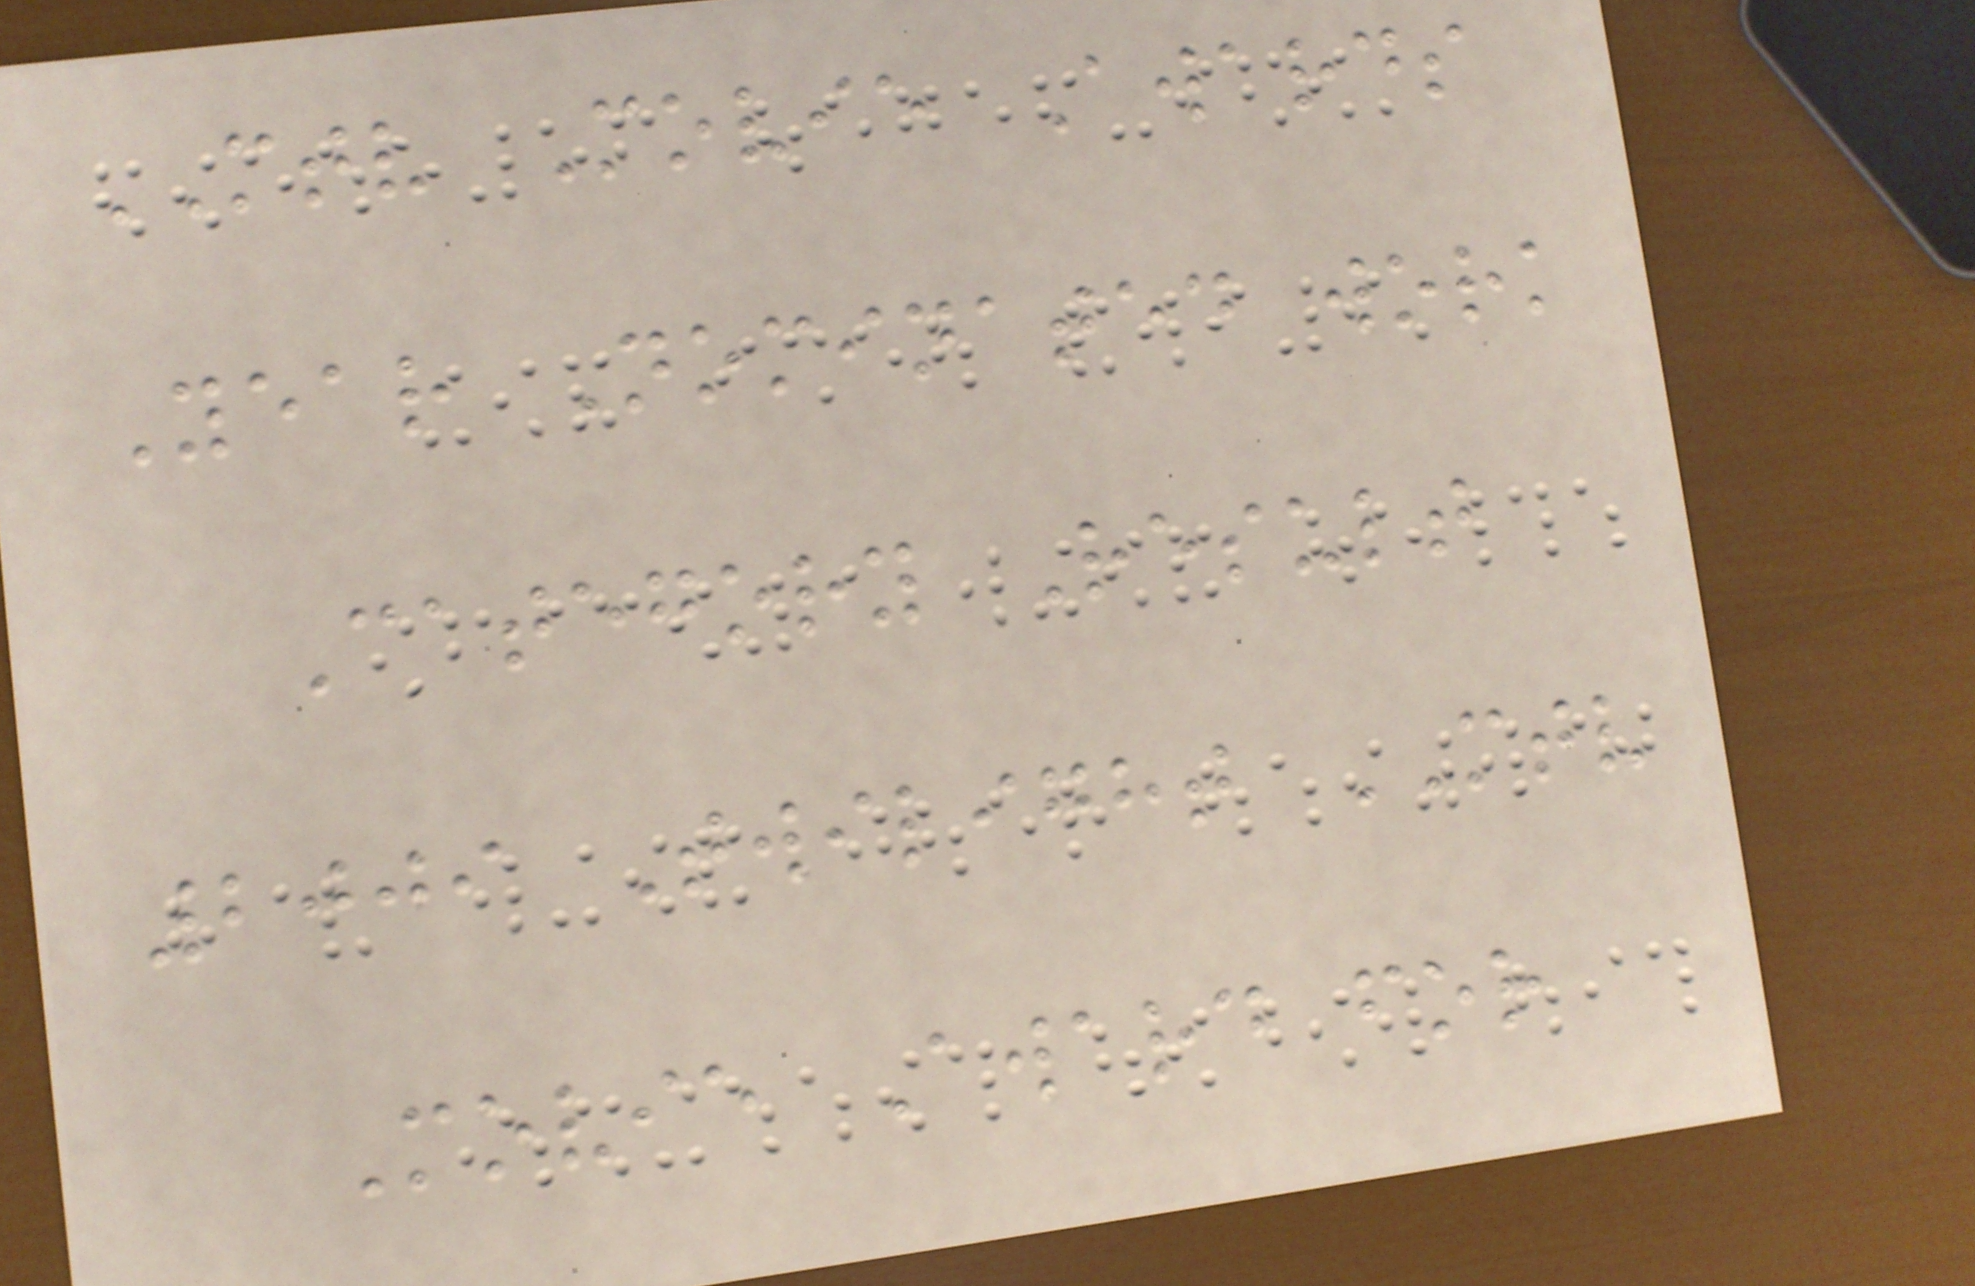MTV Movie Awards
Year Nominated work
Category Result
2009 Twilight MTV
Movie Award for
